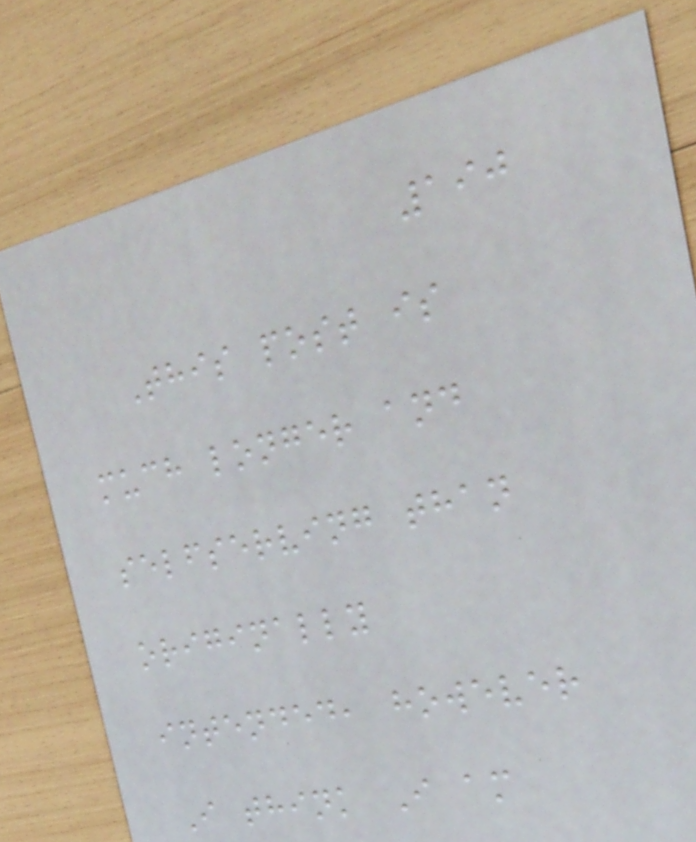190
This post is
much longer and
selfserving than
originally
intended, however
I think I am
